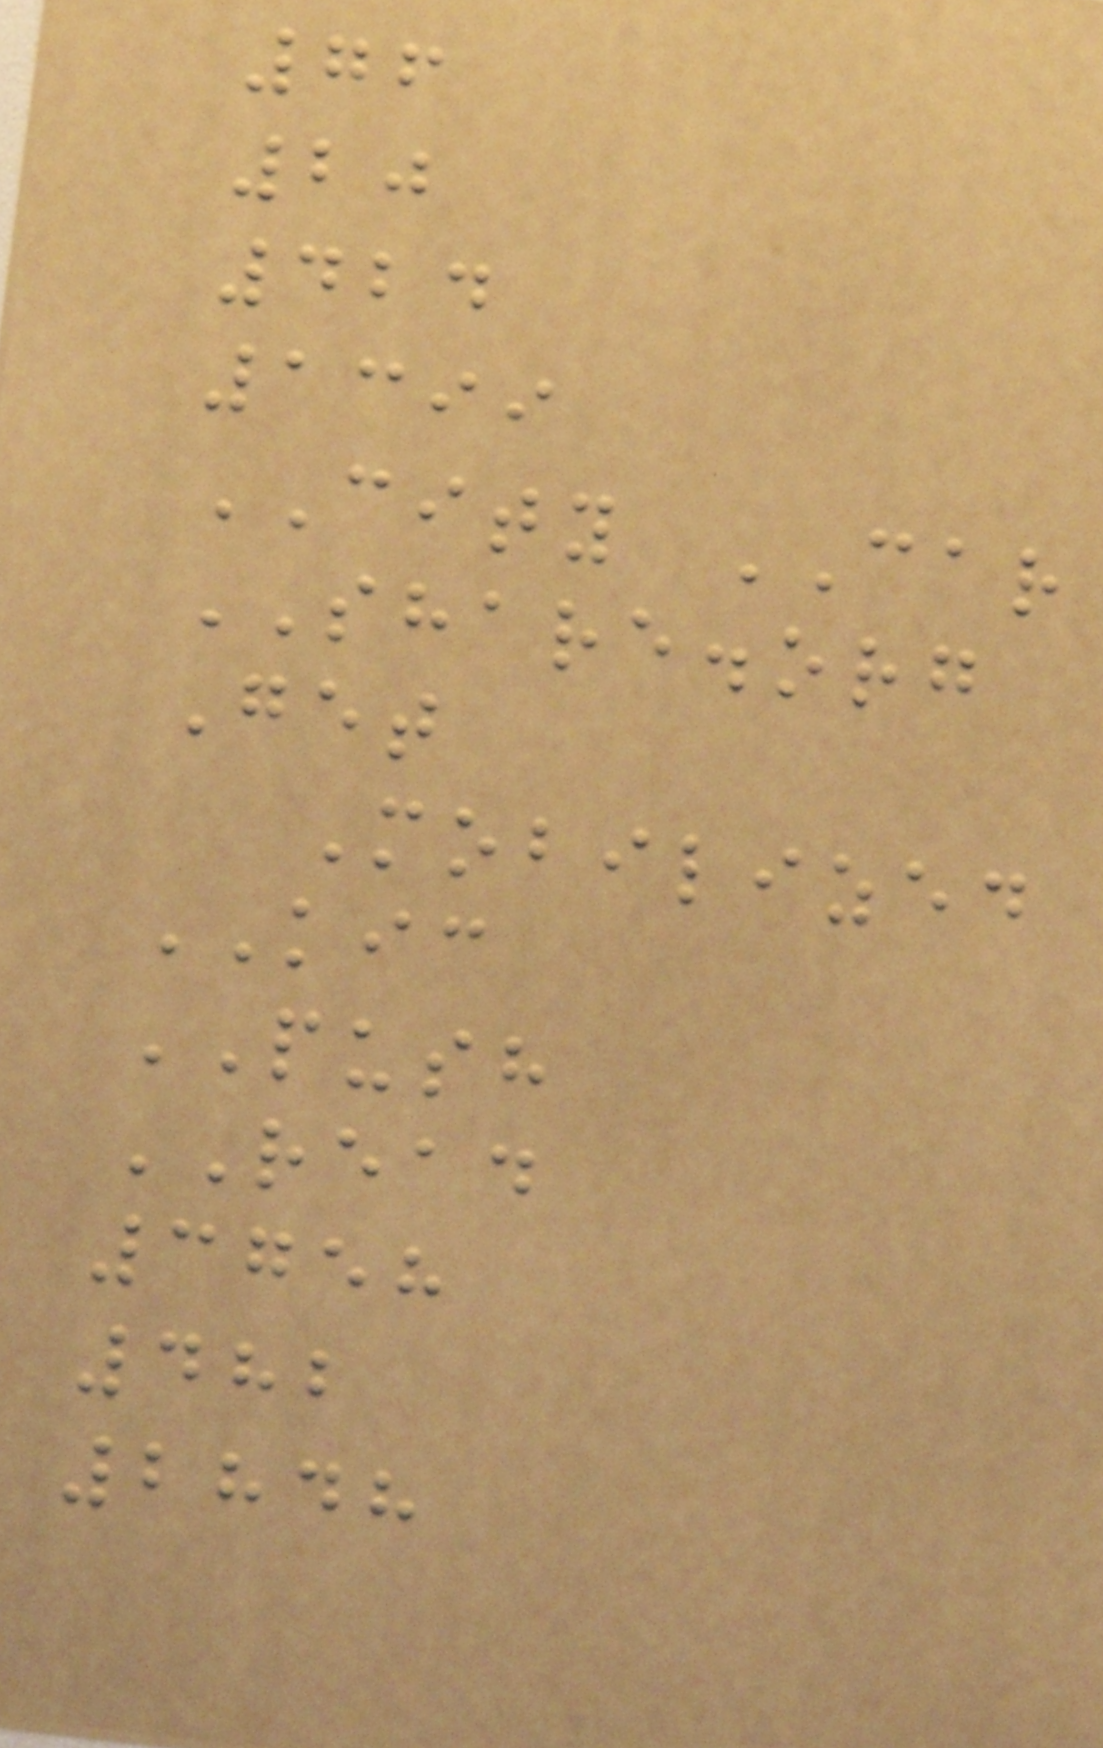76
20
424
1399
CITY CAR
SHARE.org
Get
Mobilized
KIC
PUSH
READ
3758
482
2848
